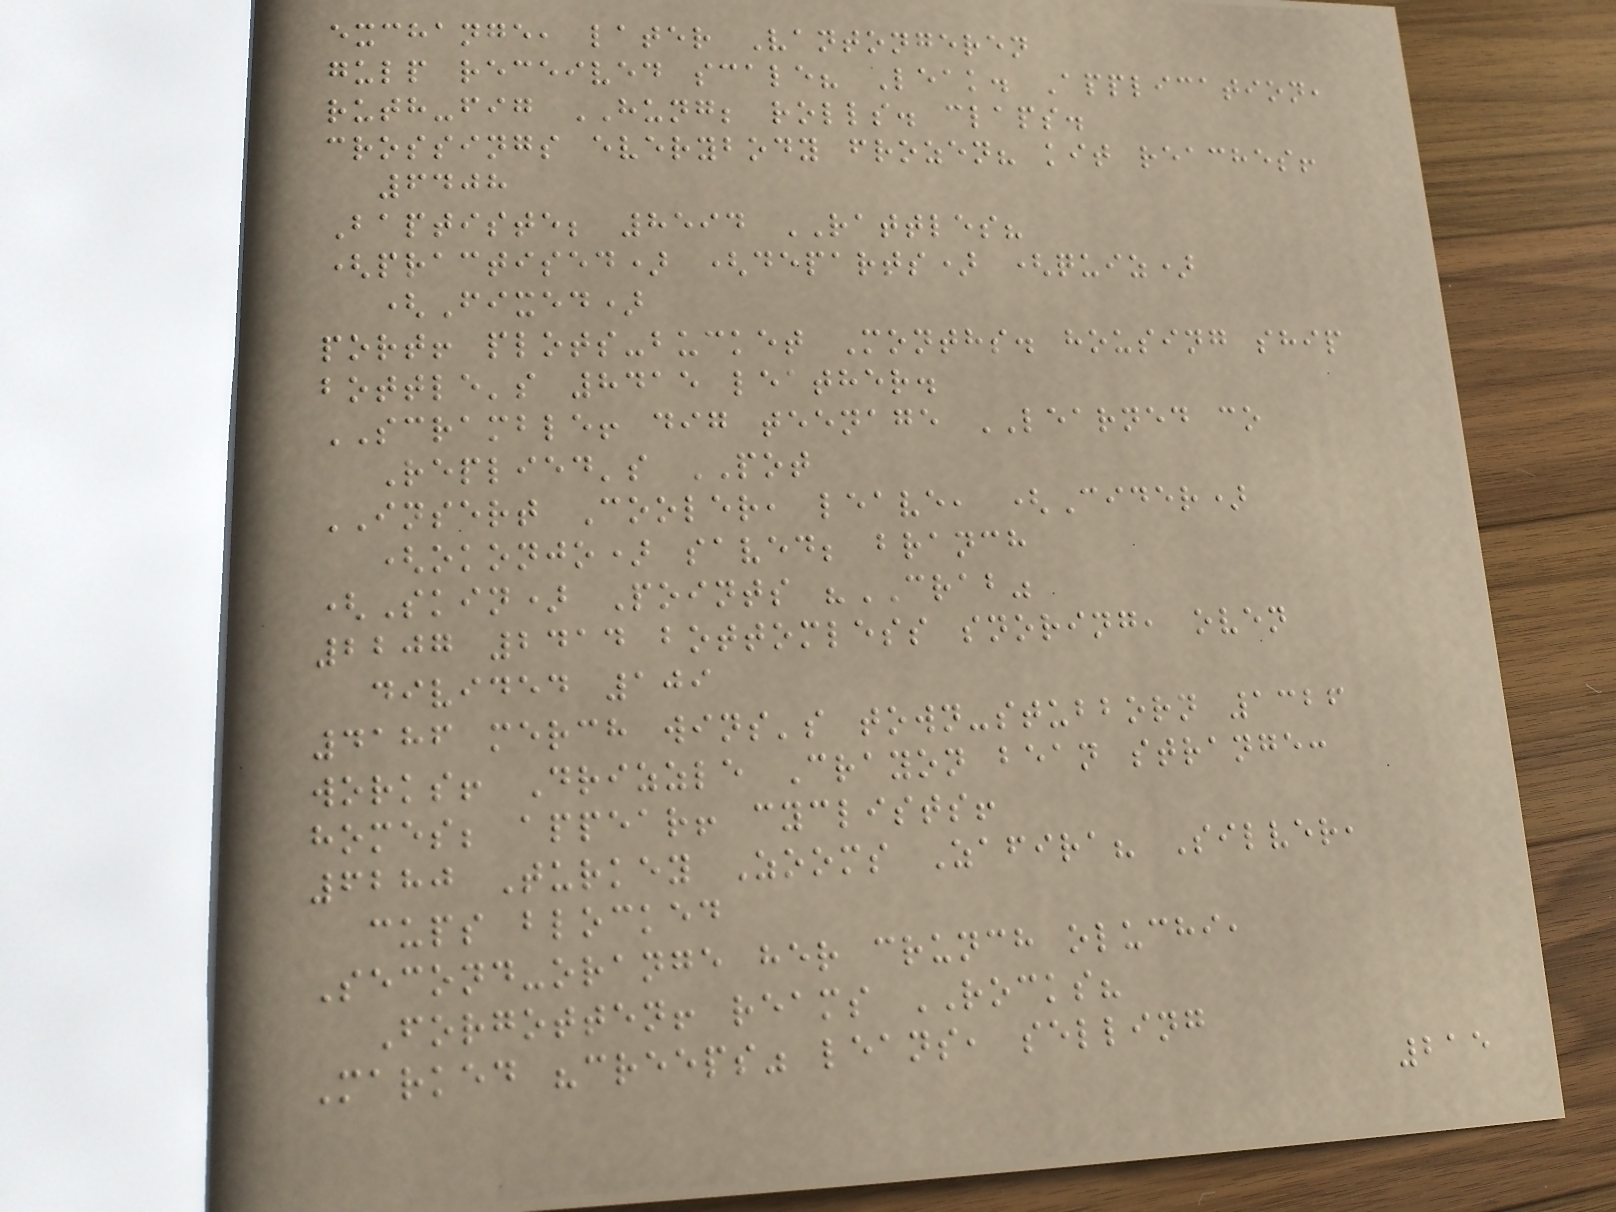exchange, later Vantongeren
gulp received scale? Leak. Application,
ruth-fig HUNG; rolls. claps.
crossings everybody frozen? kit reaches!
6408
Baptiste; 8594 RATTLES?
(practised) (departs) (quiz)
(Fixed)
port! plots-bucket Months. housing ship
bottle's 8415 leather.
SCRAMBLE! dig teenage LEARNED co
Replied's POT
INSERT Cooler, leave, (Cider)
(okonjo) saved; branch
(Skin) Points "CRAB"
2207 2414 bottomless snoring, oven
divided 109
4186 merch wins's town-stubborn 1326
works! Drizzle Crayon bean strange:
homes; appear! cyclists!
6280 Turkey Zooms Zafira? Silver,
cups blocked
Second-orange her crunch oluchi,
Forgotten! reams ROCKS?
Marked "creeps" leans, selling
215
